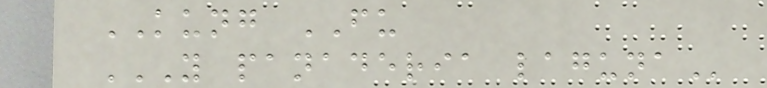KUNG FU
Y PANADERIA LAGUNA
